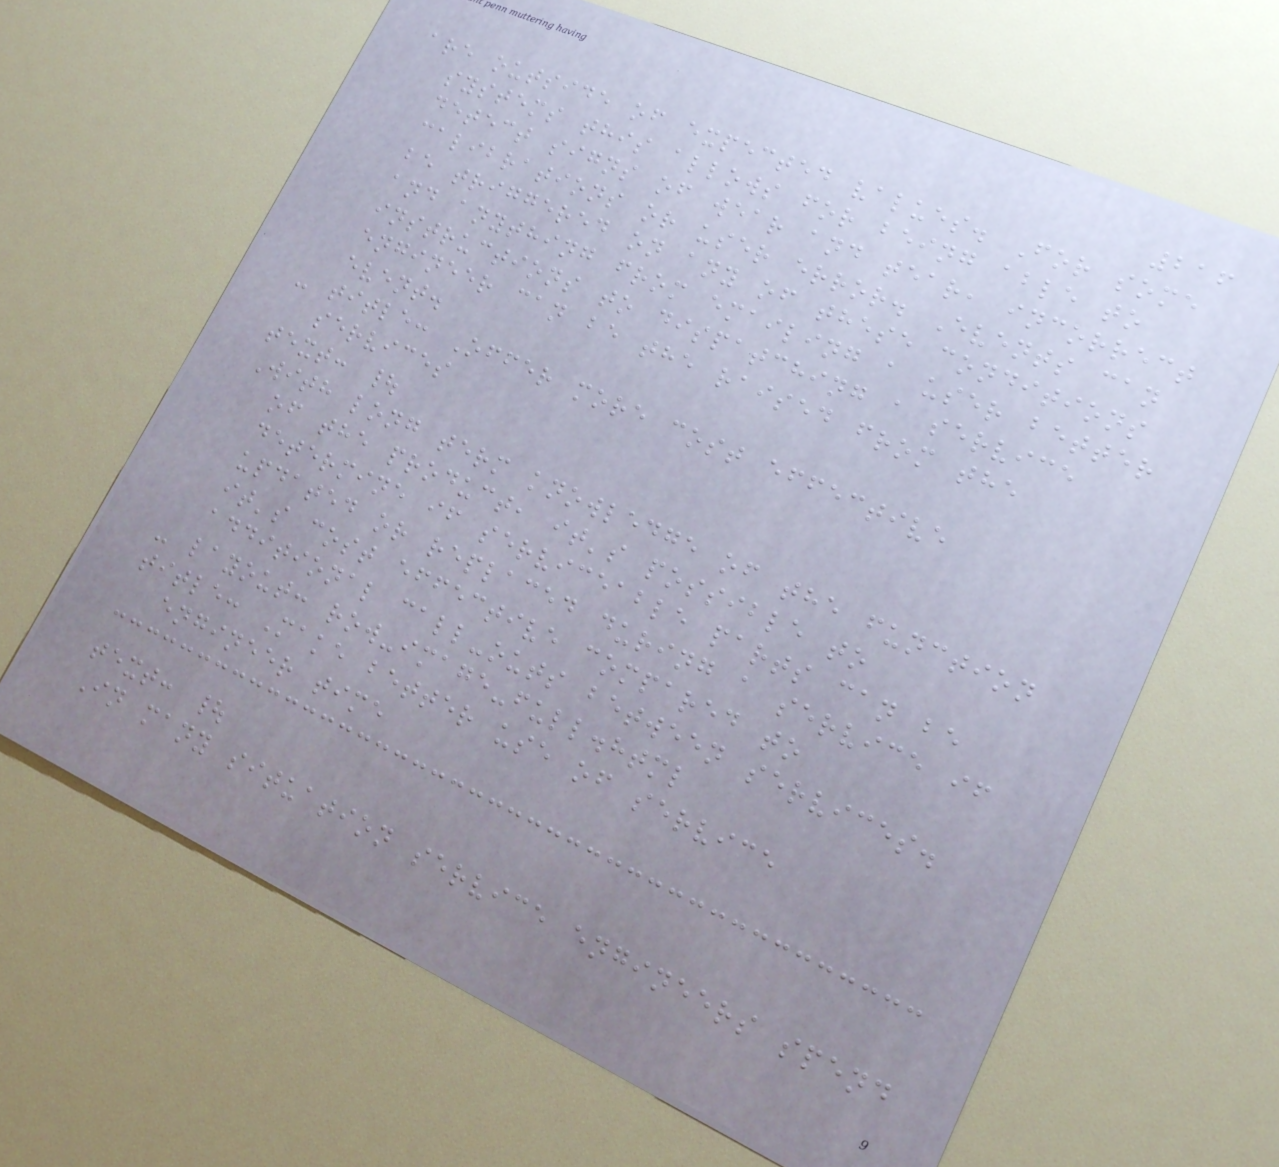216
are outside of expected values. For some
systems this allows for being able to
detect signs of wear and tear, incorrect
calibrations or user error. Events can
be triggered on any of these conditions
and anything from emailing a user better
instructions to dispatching a service
engineer can be the raised from the
event.
- title: Offer more cost effective
services
text: |
With long term knowledge of the function
of the product, it's possible to
determine if serviceable parts can be
updated or replaced during a service if
it's cost effective compared to
additional call-outs between services.
- layout: row-image-full.html
title: Make better use of service
engineer time
text: |
In many situation service engineers spend
